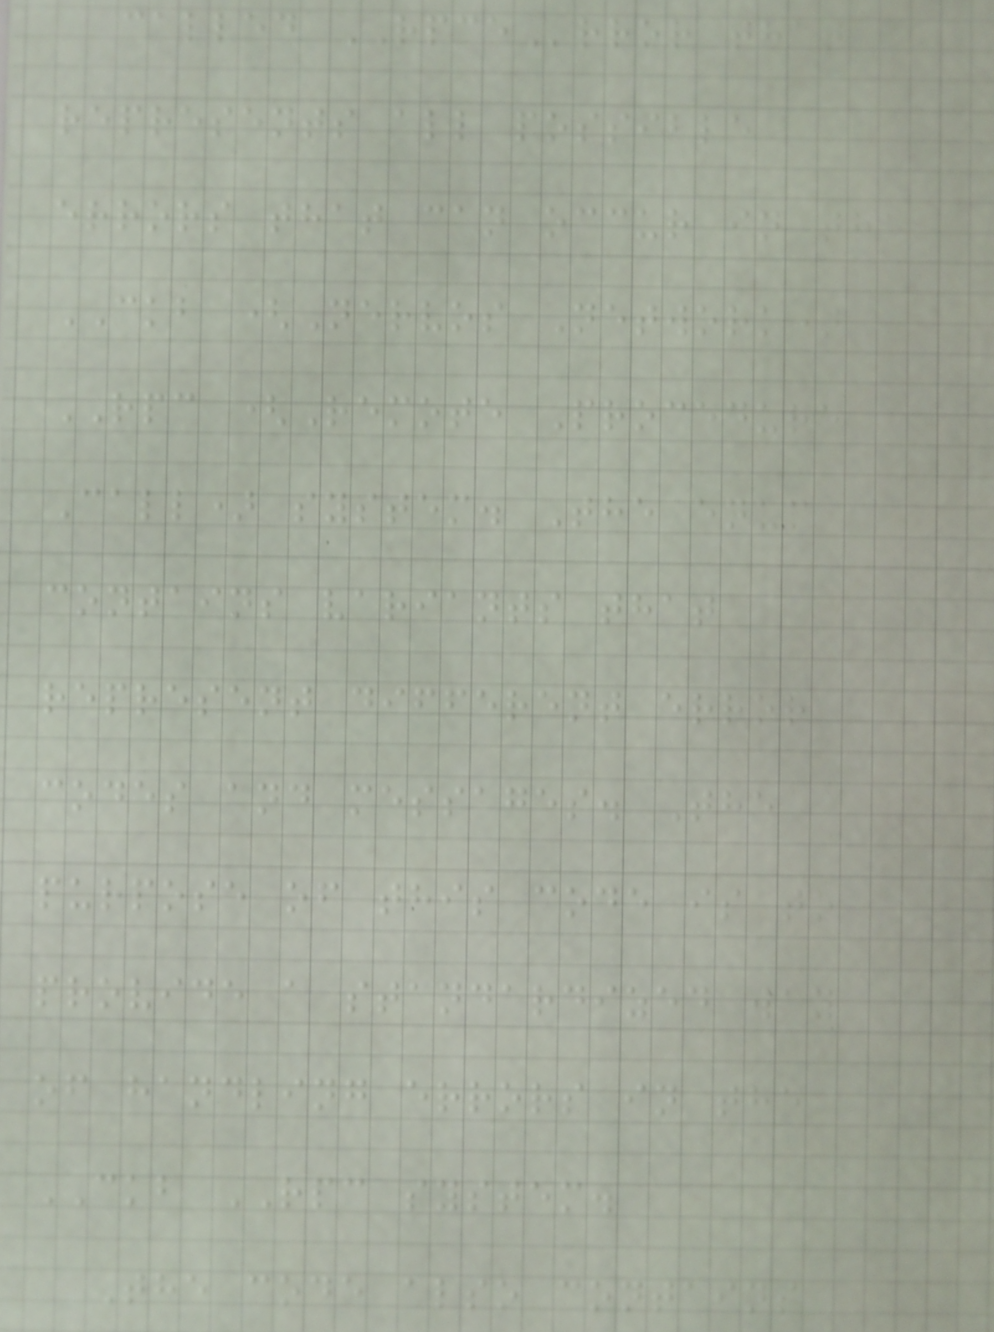called RPCError that
represents all possible
errors that can occur in the
CKB (Nervos Network)
RPC (Remote Procedure
Call) system. The enum
contains variants that
represent different error
codes and messages. The
purpose of this code is to
provide a standardized way
of handling errors in the
CKB RPC system.
The code also contains
